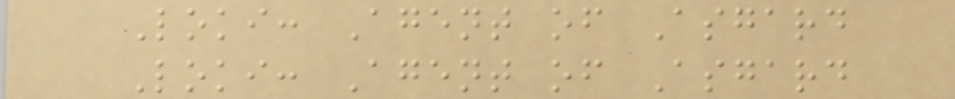Loki: Agent of Asgard
Loki: Agent of Asgard
